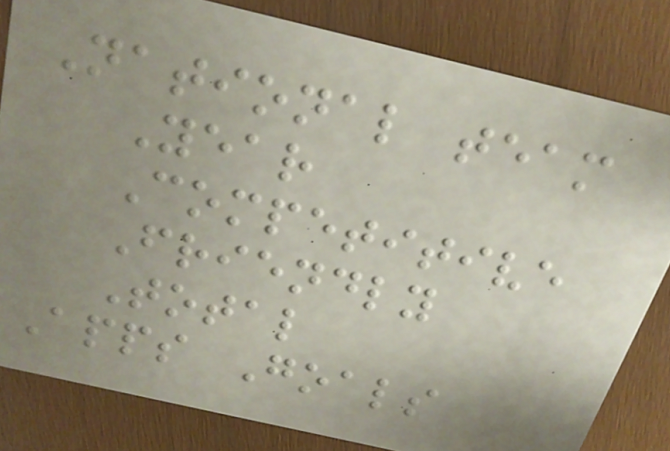National team
Year
Competitive
Friendly
Total
Apps Goals
